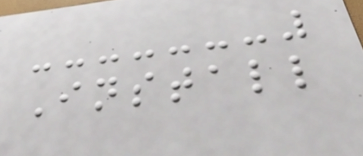Install
